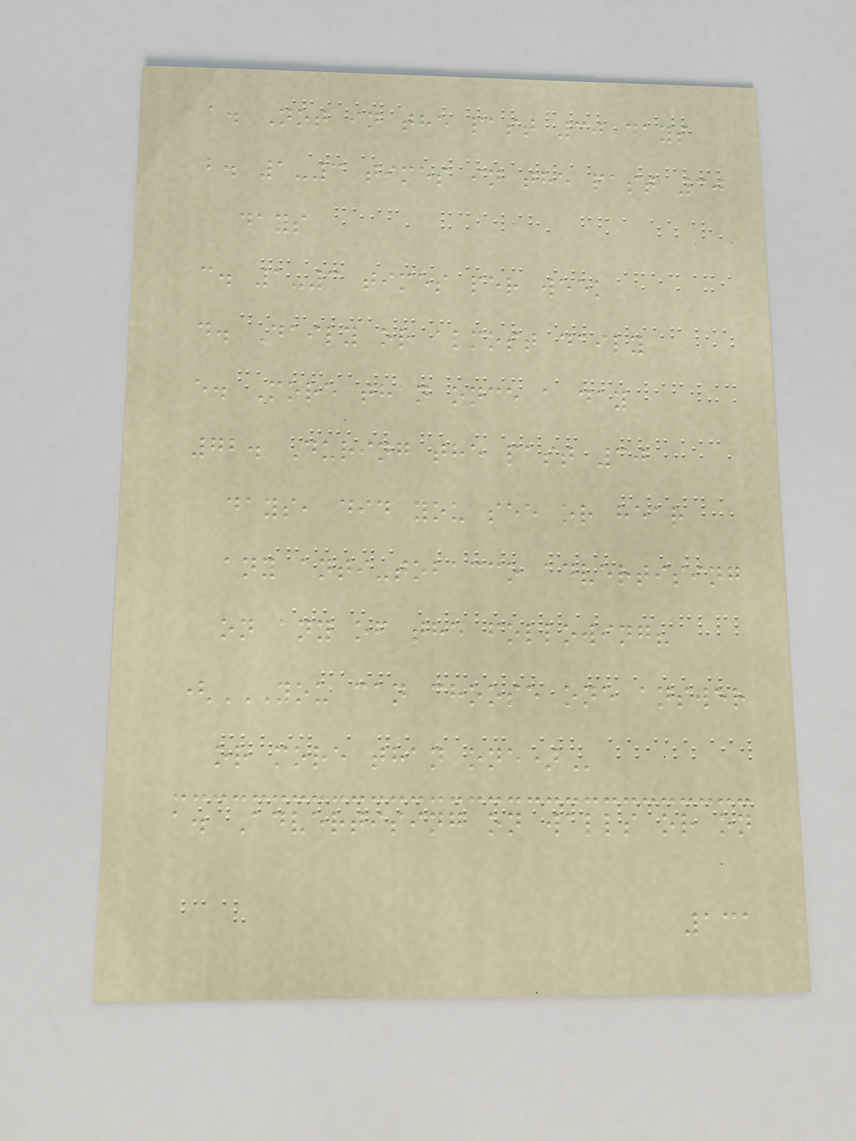a. Not in the past 30 days
b. 1-3 times in the past 30
days
c. 1-3 times per week
d. Daily or almost daily
e. More than once a day
72. During the past 30
days, did you see or hear
any anti-tobacco advertising
on any of the following?
(YOU CAN CHOOSE ONE ANSWER
OR MORE THAN ONE)
a. Advertising on walls or on
131
